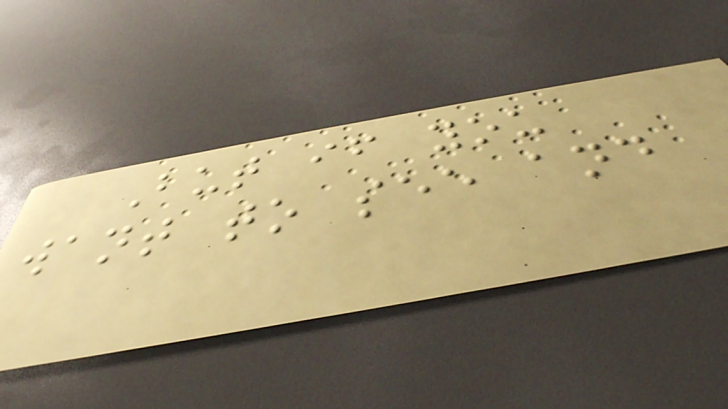But if you
want to see and
